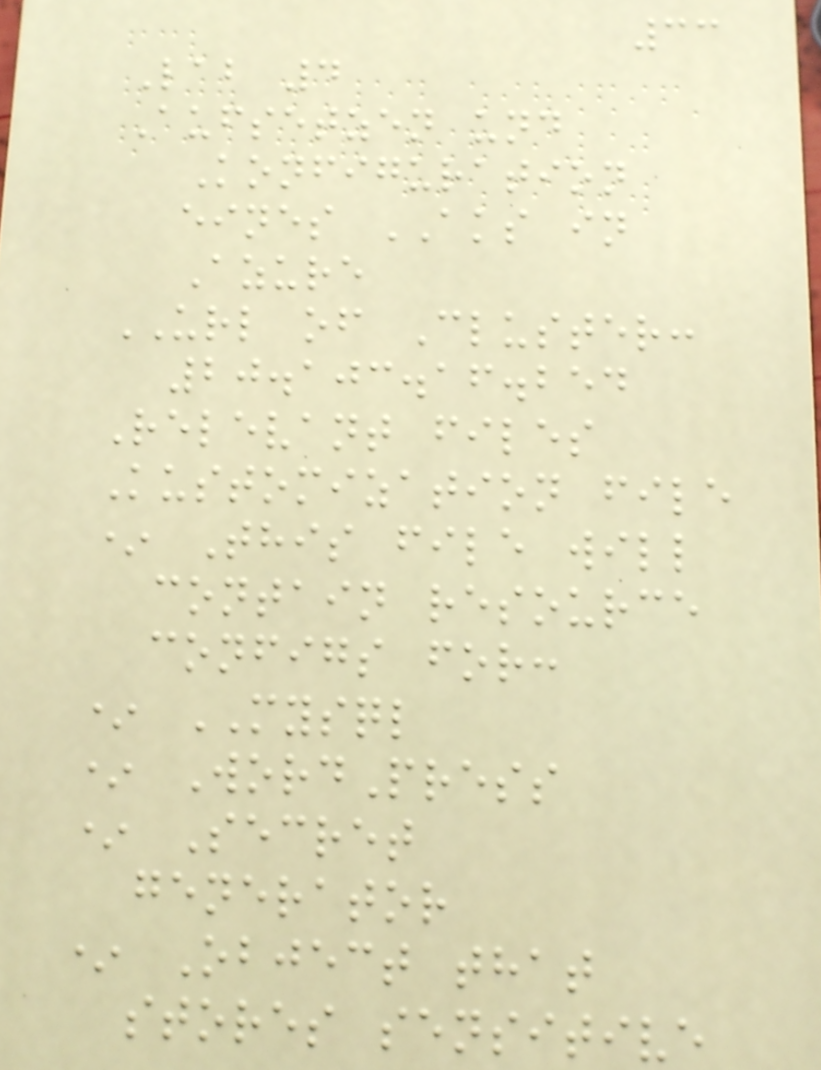33
Lab 4
Aufsetzen und
Konfiguration
eines AKS in
Azure
URL of Cluster:
20.103.16.254
Relevant files
Kustomization file
* This file will
contain resource
configs for:
* MYSQL
* WordPress
* Secret
generator
* Object that
stores sensitive
